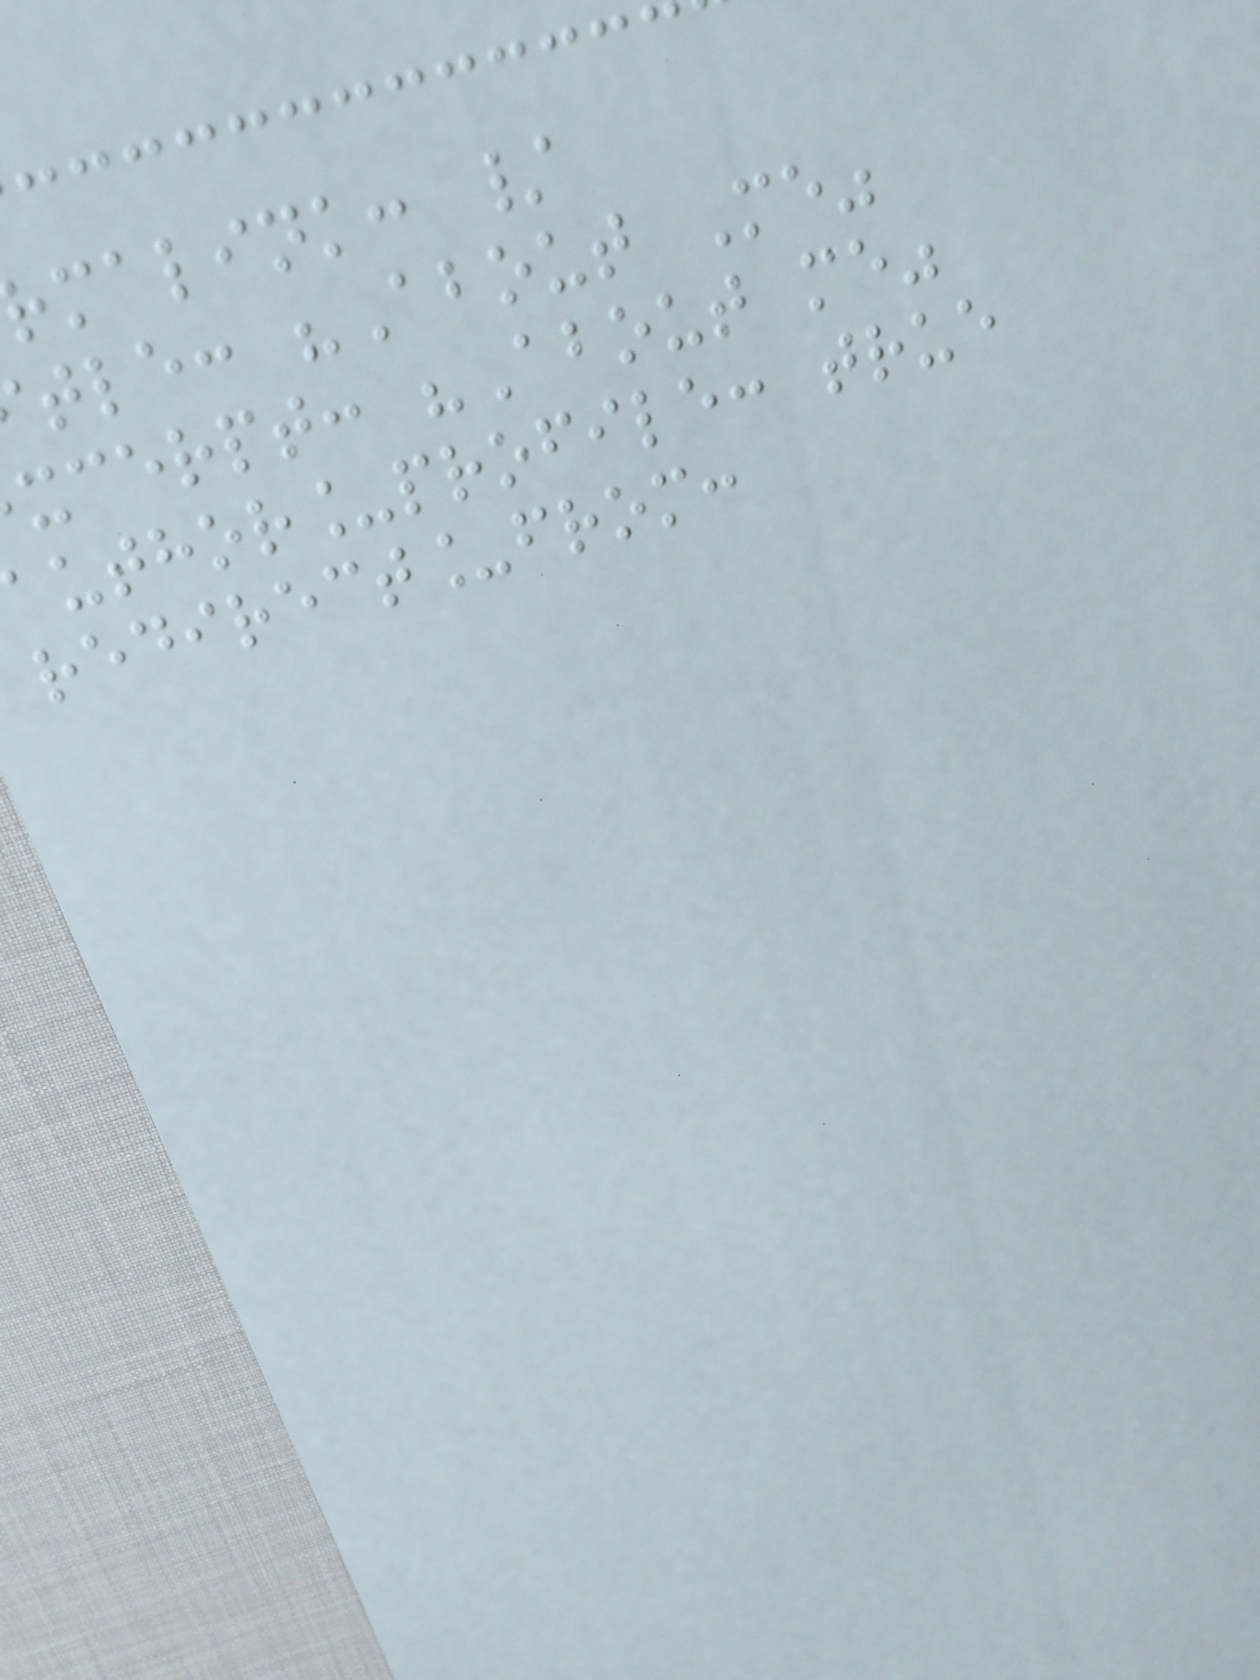malink: /
tle: "About Me"
xcerpt: "About me"
uthor_profile: true
redirect_from:
